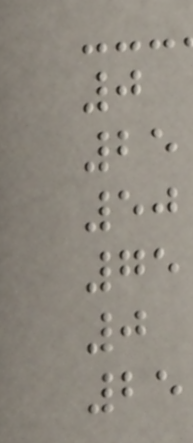0
25
50
75
0
25
